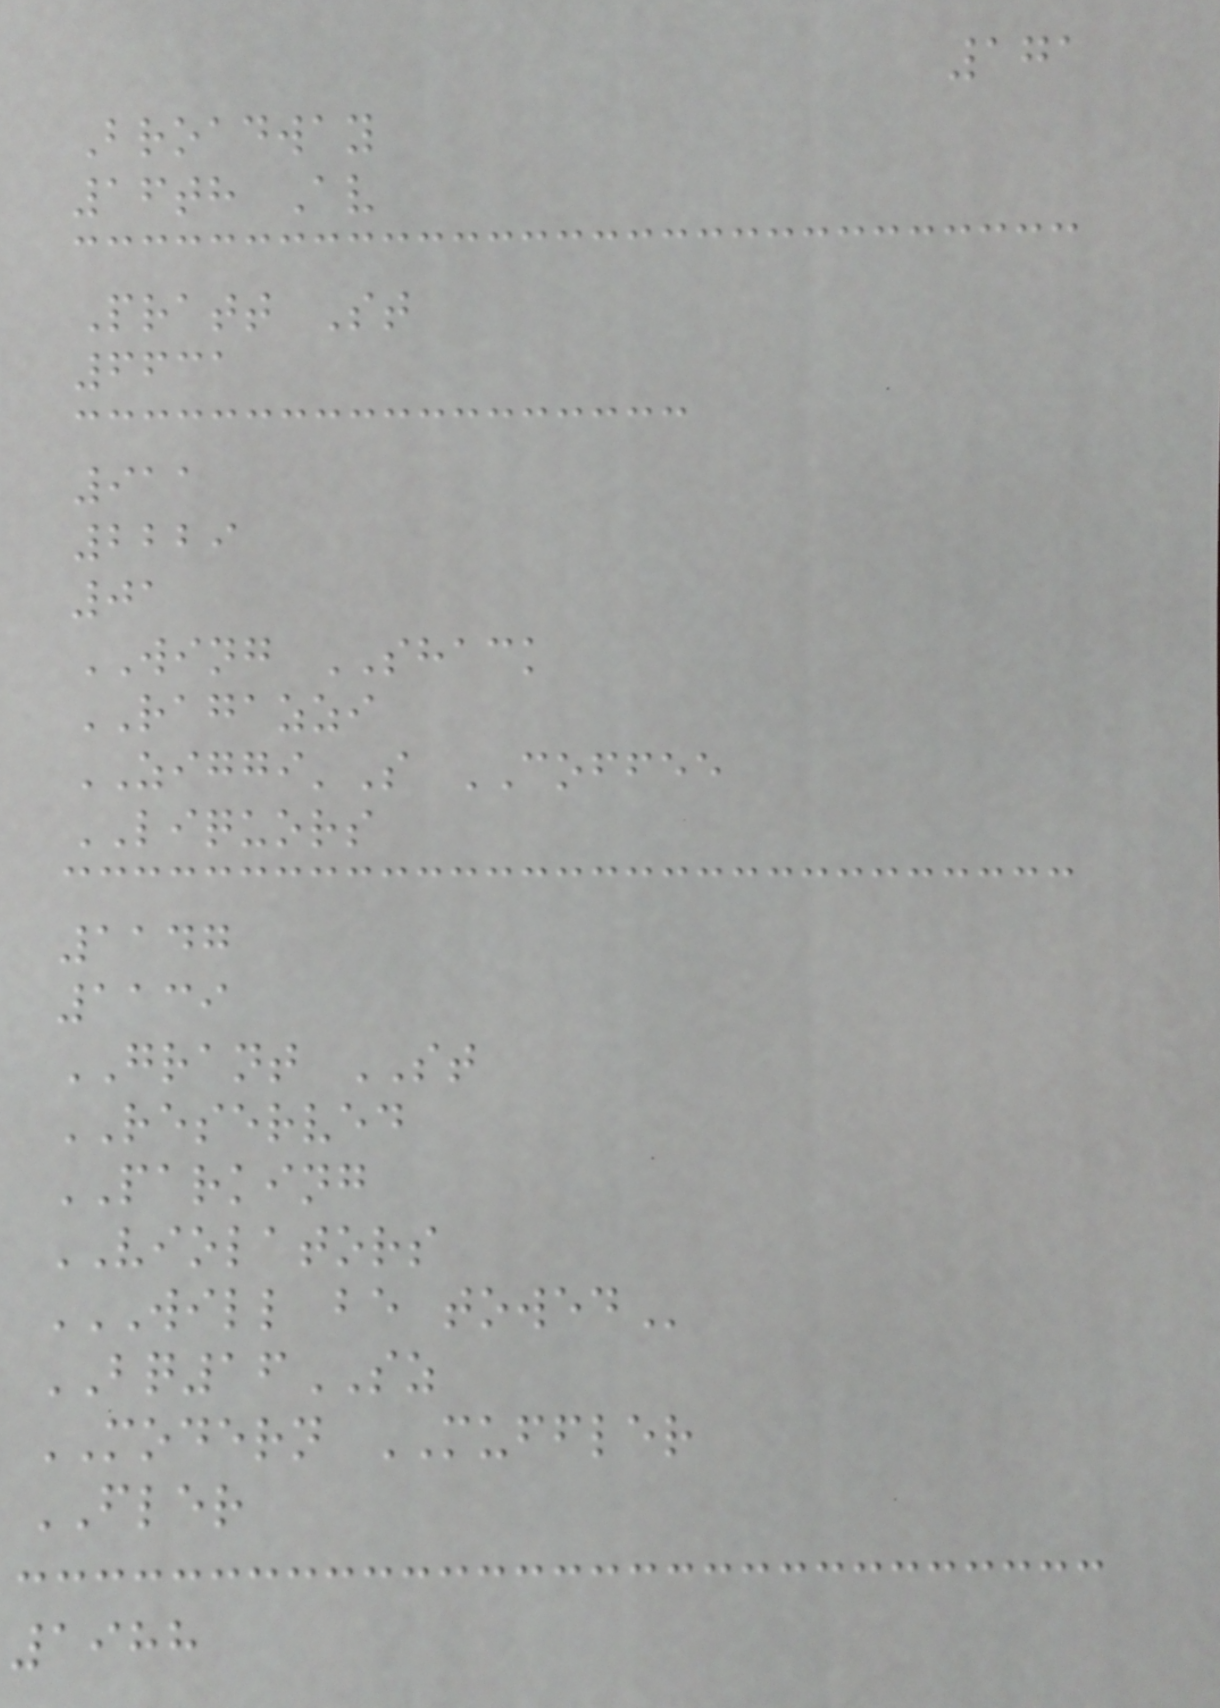171
Broadway
16th Av
Pratt St
6631
911
2229
01
WING SHACK
RAGAZZI
ZIGGI'S COFFEE
LIQUORS
1147
1139
GRANT ST
RESERVED
PARKING
VIOLATORS
WILL BE TOWED
BQ16SZ
MODERN MUFFLER
FLER
1988
